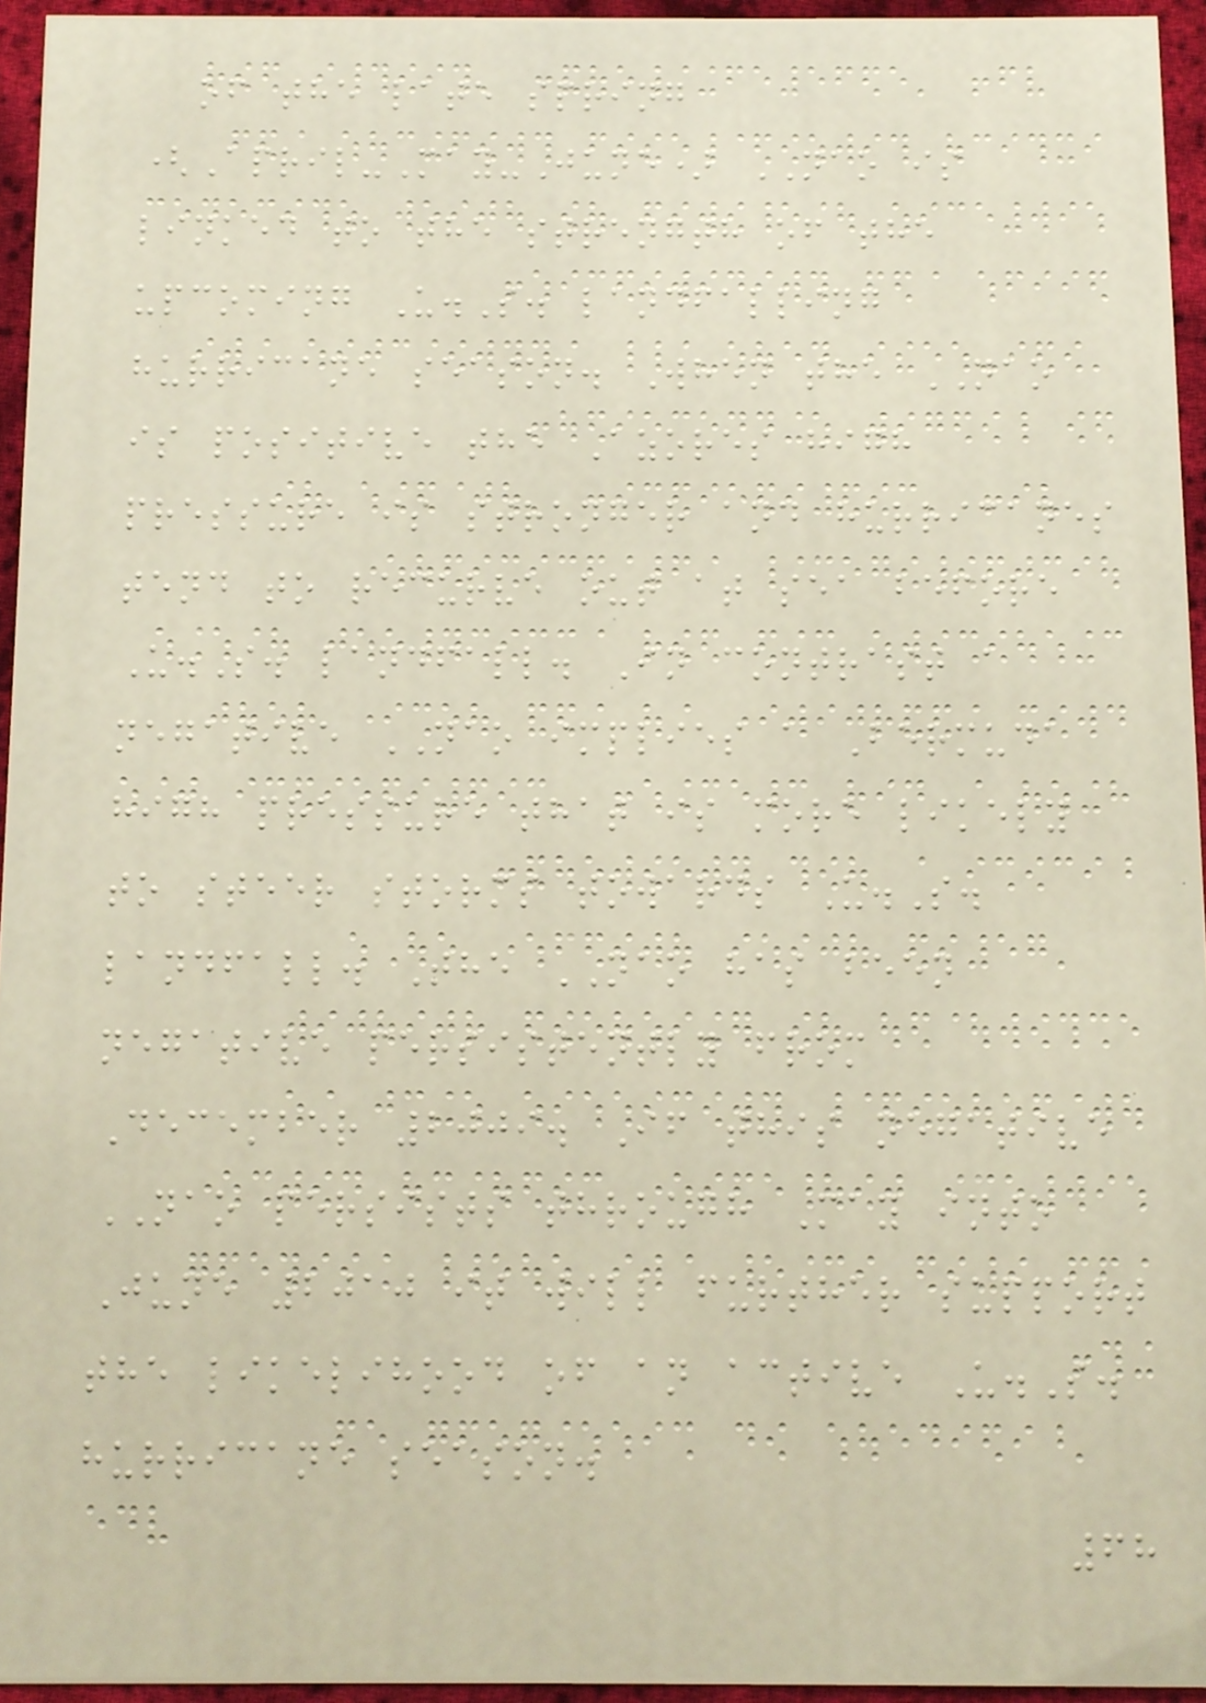of the late spring
(April-May-June) NAO is
linked to the strength of the
upcoming U.S. landfalling
hurricane season. When the NAO
is positive the Azores high
pressure is stronger and hurricanes
tend to recurve out at sea before
U.S. landfall. In contrast a
negative NAO implies a Bermuda
high pressure that is more likely
to steer storms towards U.S.
landfall. The NAO has been
negative persistently from
December 2009. If this negative
NAO persists through May into
June 2010 it will further support
the likelihood of an active U.S.
hurricane season.
68
